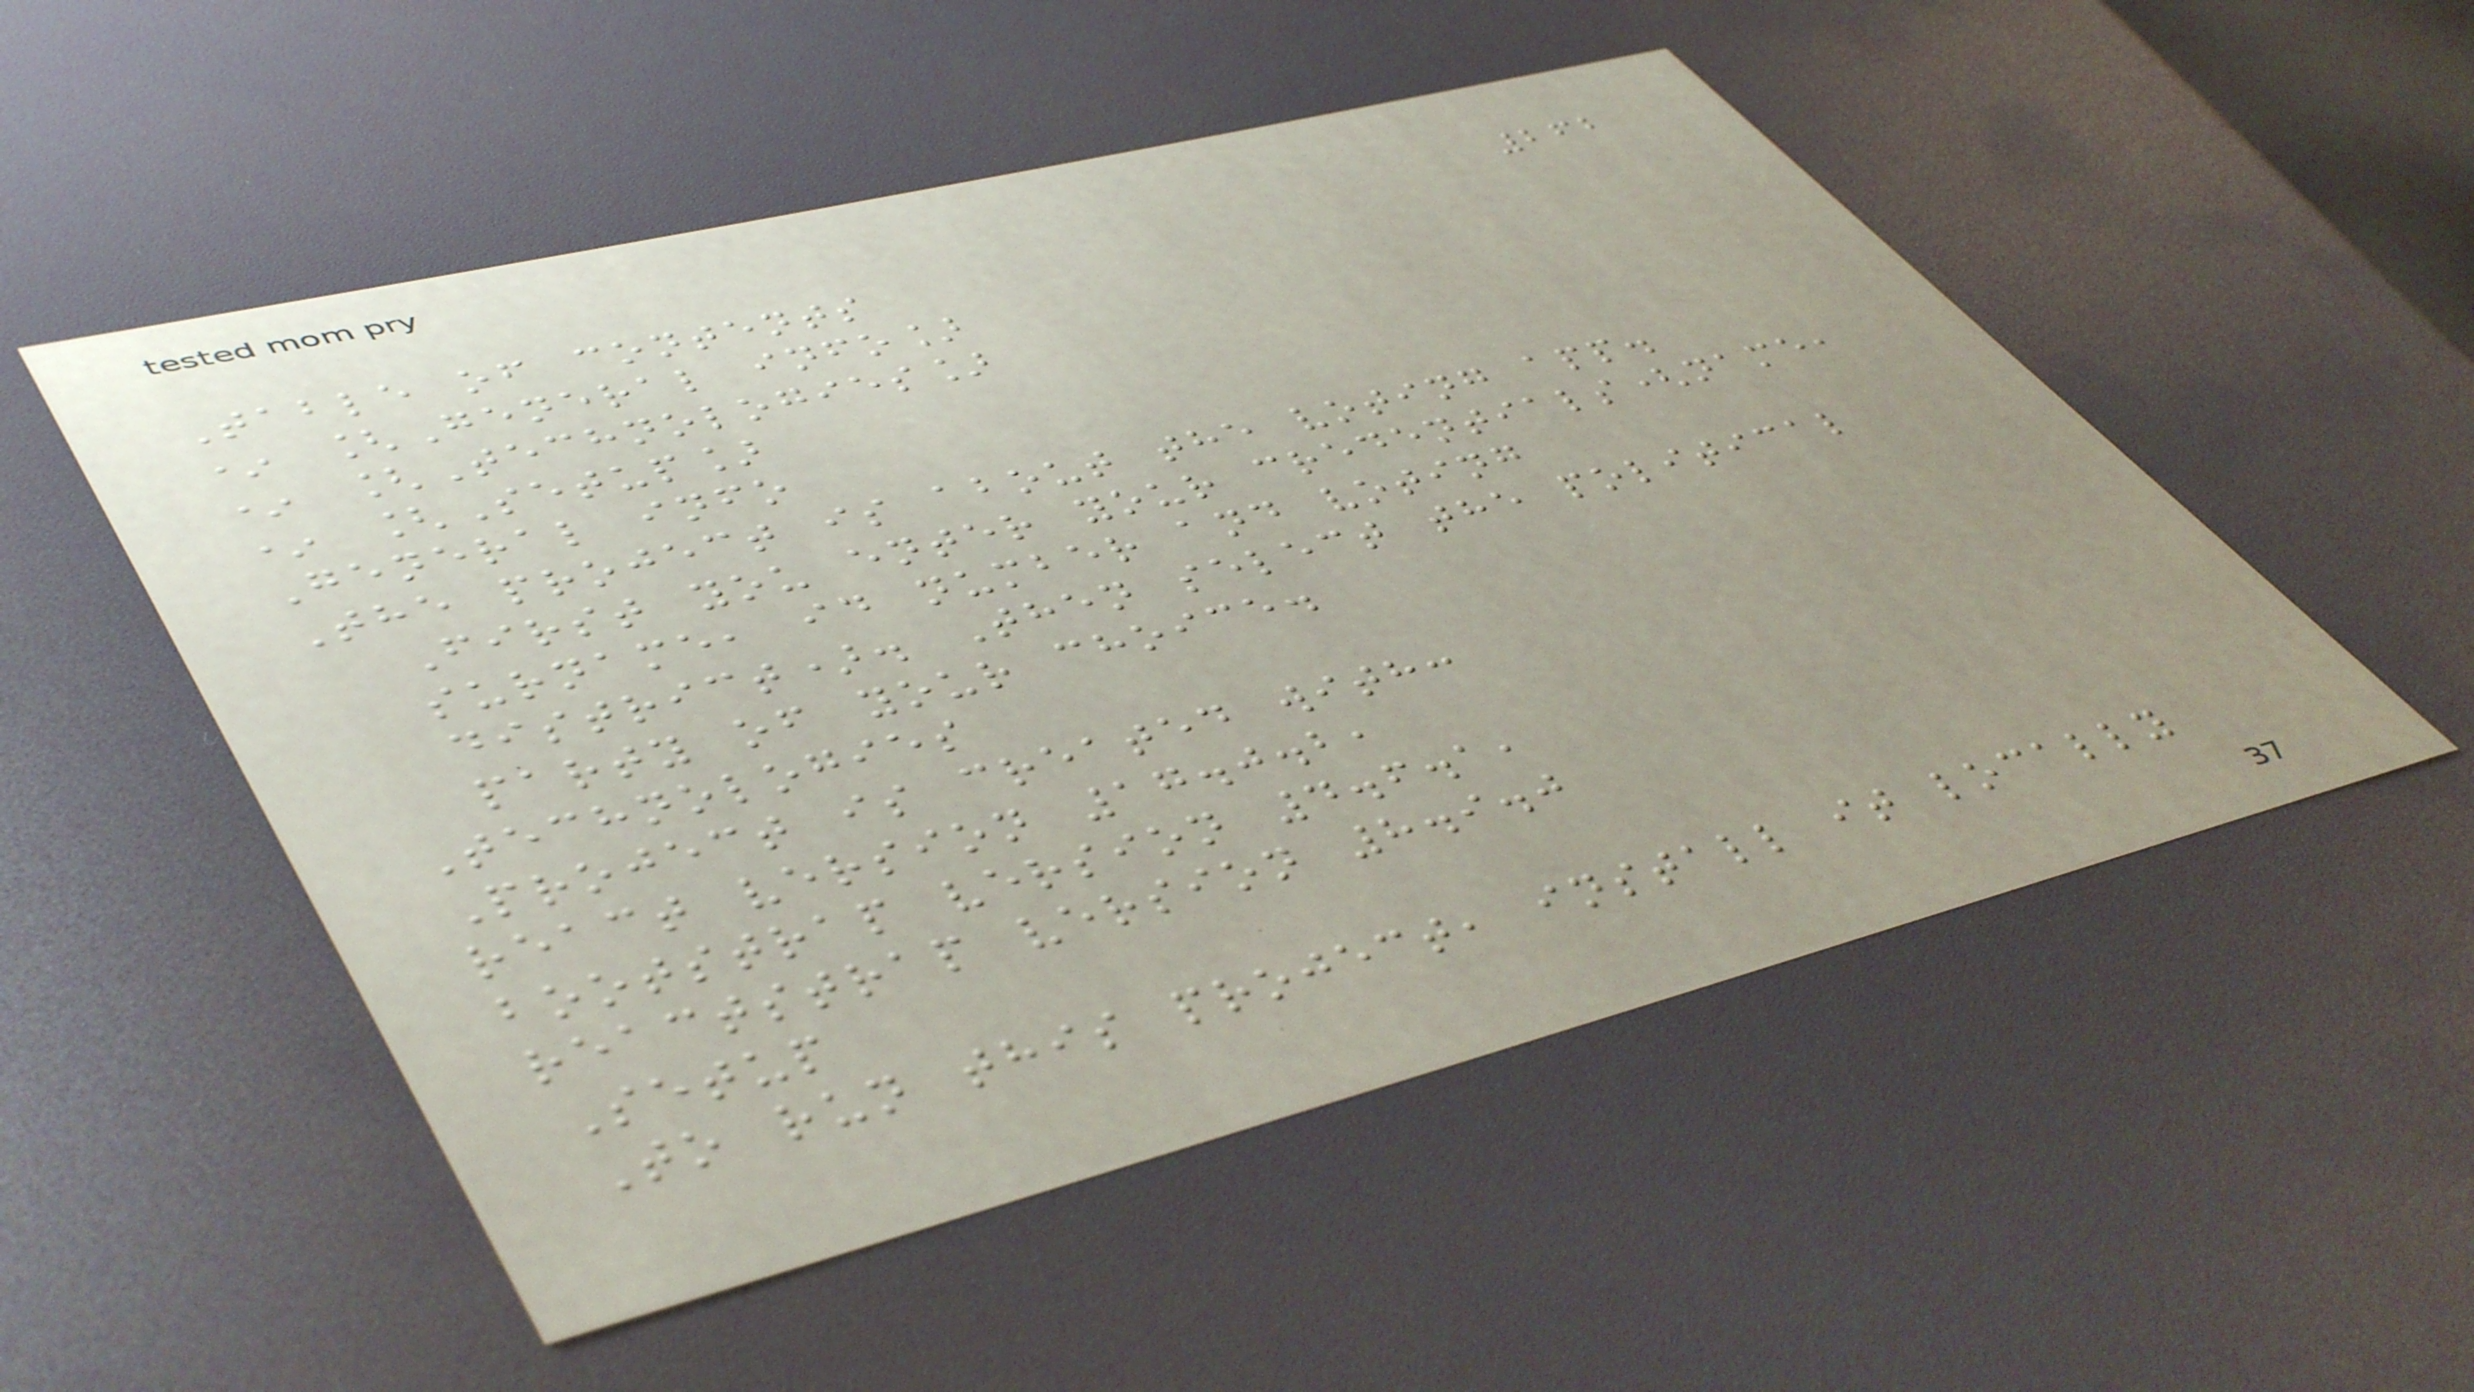262
Table of contents
* [General info]
* [Technologies]
* [Setup]
General info
The project is about the voting app.
First you enter your credentials(name,
surname, id number and voting
district). Then select the political
party of your choice.
Technologies
Project is created with:
react version 17.0.2,
bootstrap version 4.6.1,
reactstrap version 8.9.0
Setup
To run this project, install it locally
